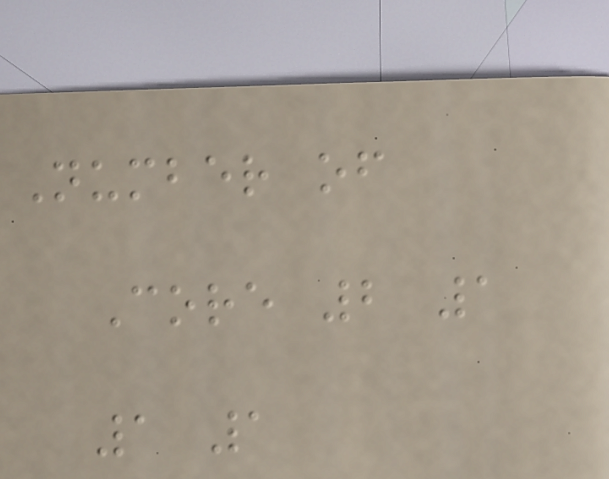Number of
Core 2 1
1 1
